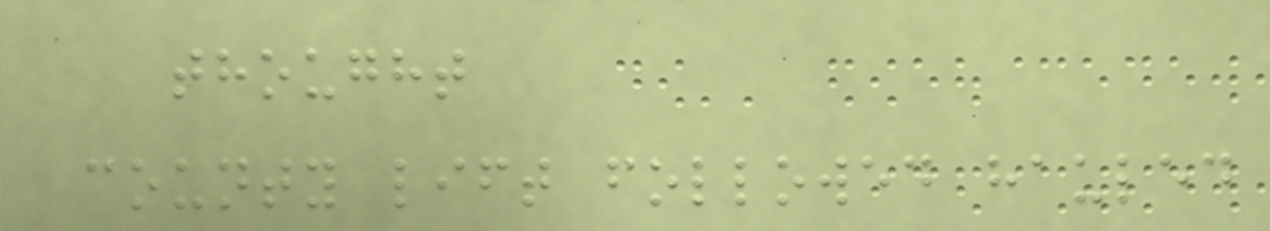thought
county lift followed hauled
